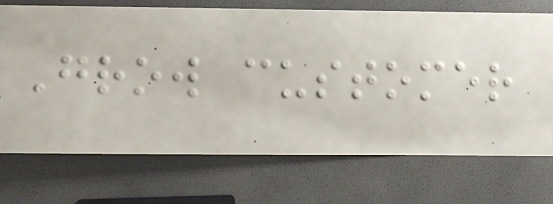Grow customer
